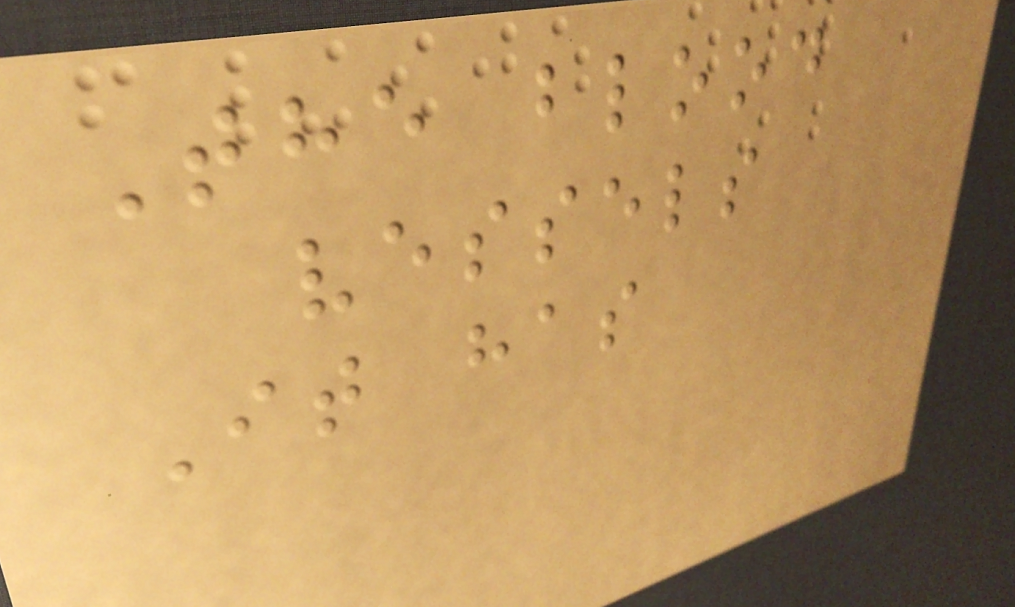The blood
vessels
It has
